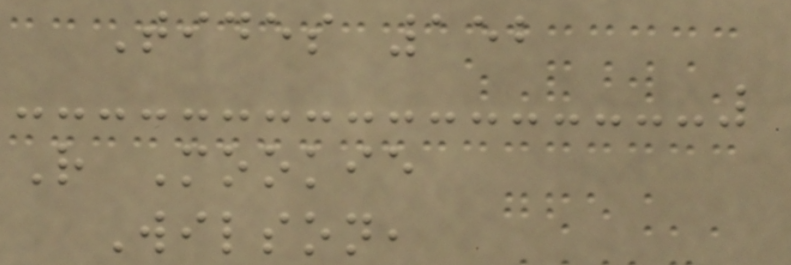Tides 152
R Mookie
Wilson,
